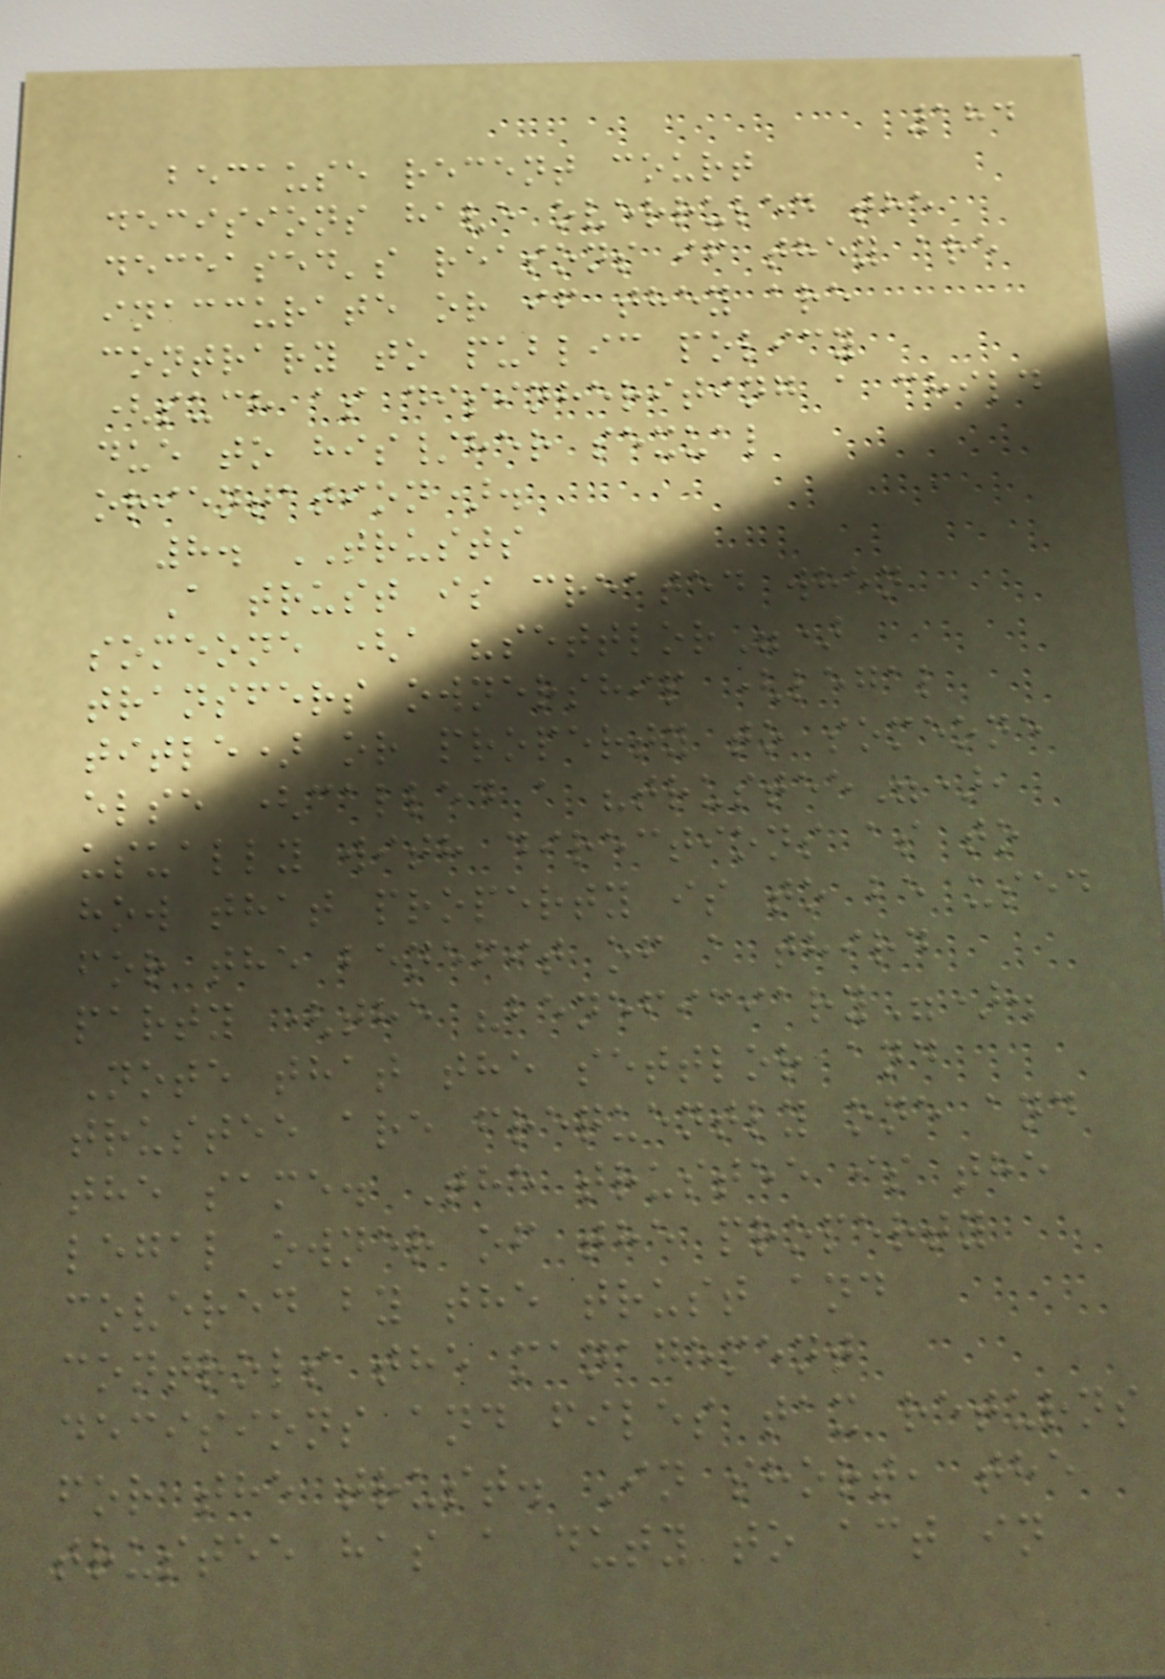184
because recent court
decisions have overruled the
deceased's reasons if they are
inaccurate or if they are
contrary to public policy
(such as disinheriting a child
due to his/her sexual
orientation).
8. TRUSTS
A trust is created when
someone (a "settlor")
transfers ownership (legal
title) or property to someone
else (called a "trustee"),
usually with directions as to
how that property is to be used
for the benefit of a third
party (the "beneficiary").
Note that the settlor and
trustee are frequently one and
the same. The trustee is the
legal owner of the property
covered by the trust and
controls the management
decisions and files tax returns
for the trust. In short, the
trustee has a duty to act in
